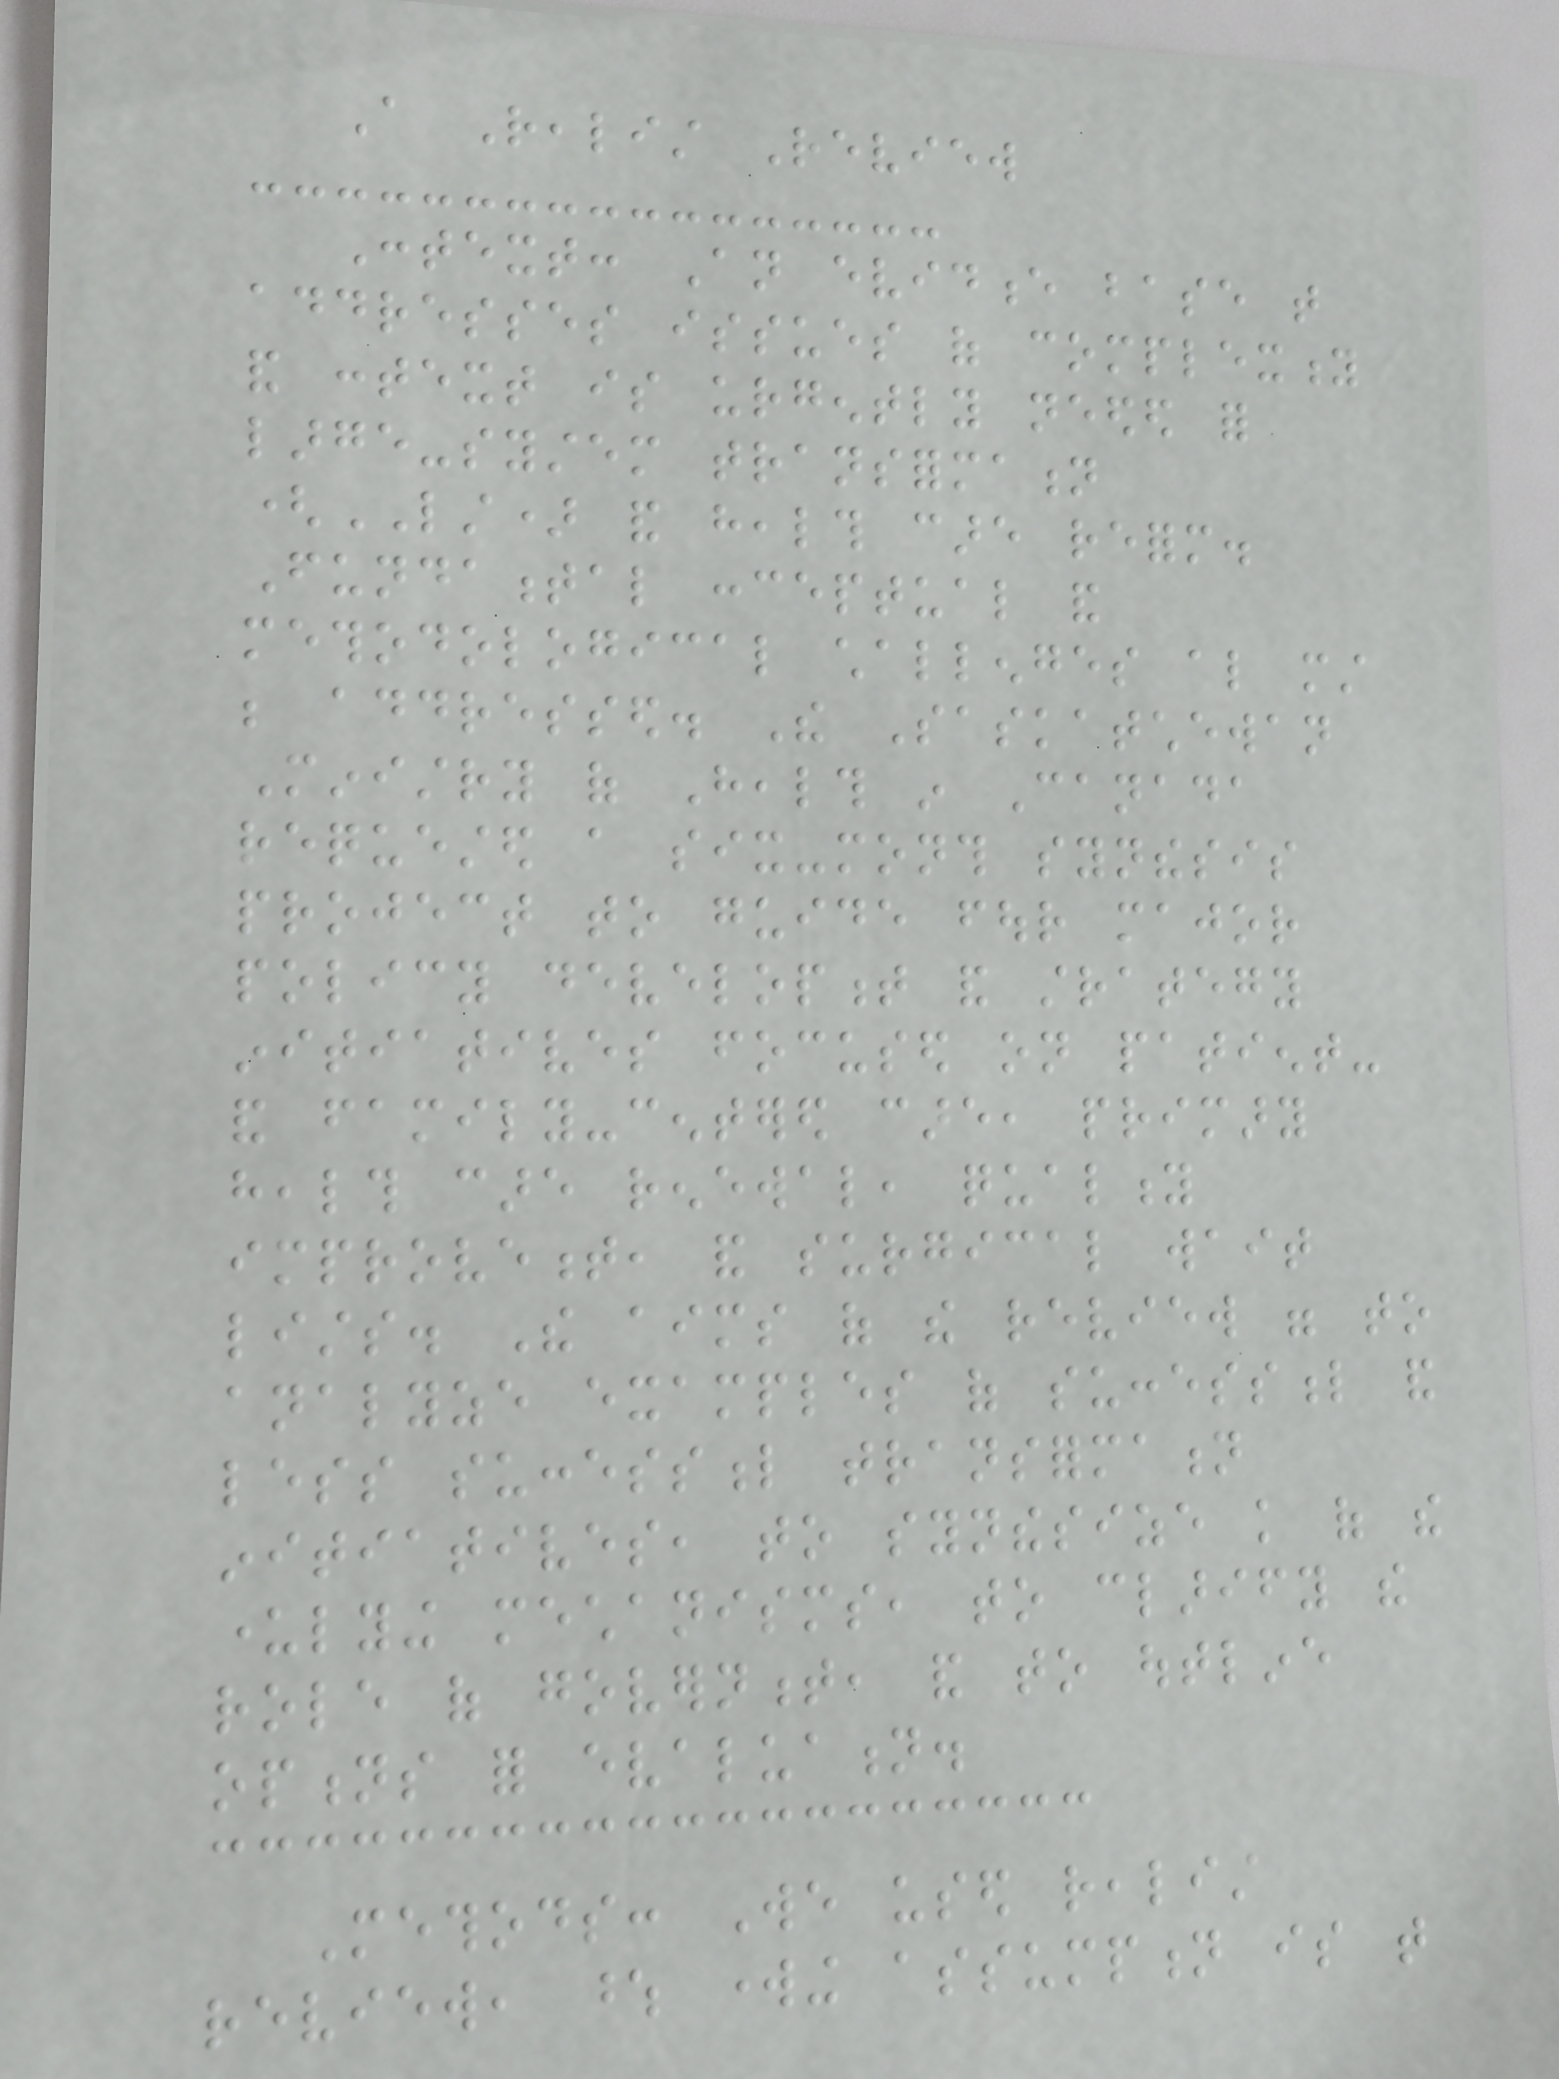A Realist Review
Context: An evidence base that
addresses issues of complexity
and context is urgently needed for
large-system transformation
(LST) and health care reform.
Fundamental conceptual and
methodological challenges also must
be addressed. The Saskatchewan
Ministry of Health in Canada
requested a six-month synthesis
project to guide four major
policy development and strategy
initiatives focused on patient-
and family-centered care, primary
health care renewal, quality
improvement, and surgical wait
lists. The aims of the review were to
analyze examples of successful and
less successful transformation
initiatives, to synthesize knowledge of the
underlying mechanisms, to clarify the
role of government, and to outline
options for evaluation.
Methods: We used realist
review, whose working assumption is that
